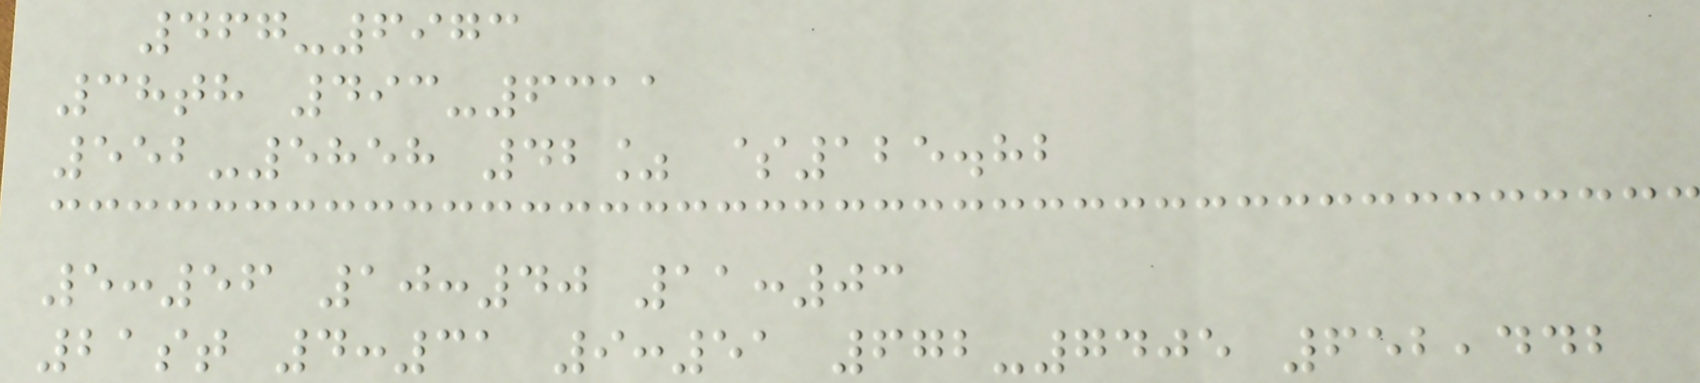467-6973
38th 493-6311
552-5858 42% $125.82
5:56 10:40 11:03
21st 4:31 9:51 672-7405 652,442
